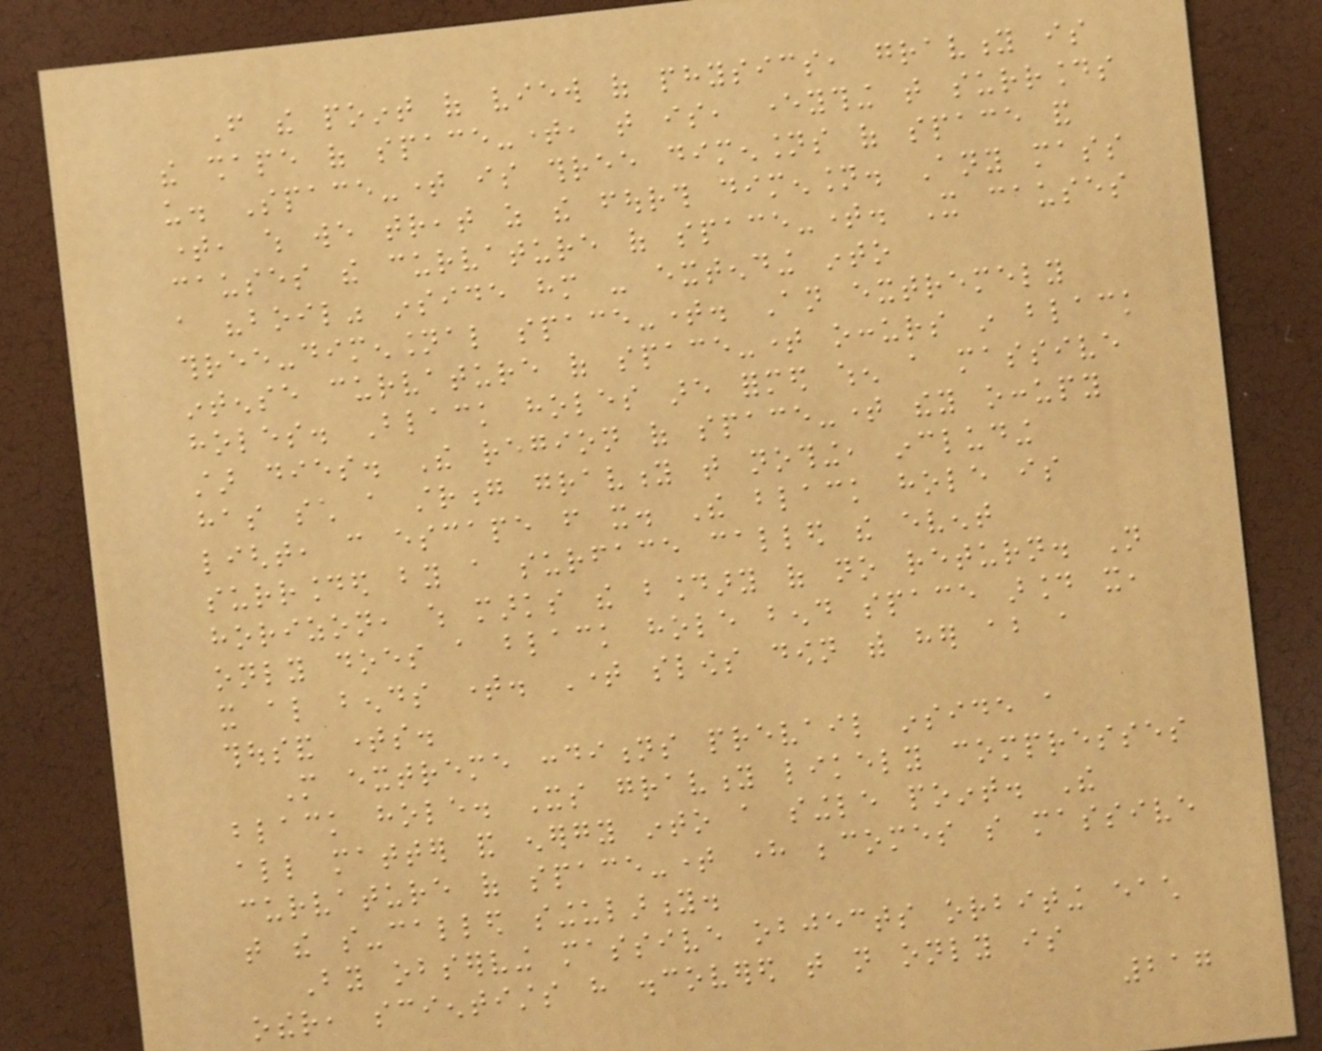From the point of view of physics, gravity is
the shape of space-time, that is, everything that surrounds
us. Space-time is three dimensions of space and
time, which we treat as the fourth dimension. Any mass
causes the curvature of space-time. It causes
a "boil" inside him - extending into
three-dimensional space-time. An extremely
intense curvature of space-time occurs in black
holes. Black holes are formed when a massive
star dies. The region of space-time they occupy
has such a strong gravity that nothing, including
light, can escape from it. The black hole is
surrounded by a surface called the event
horizon, which marks the boundary of no return. Not
only does a black hole bend space around it,
it also bends time. Time slows down with her about a
thousand times.
More extreme conditions prevail inside a
black hole. Its gravity likely compresses
all matter and energy into a single point. The
curvature of space-time here becomes so massive
that the so-called singularity.
By observing massive objects orbiting each
other, scientists have discovered that not only is
217
